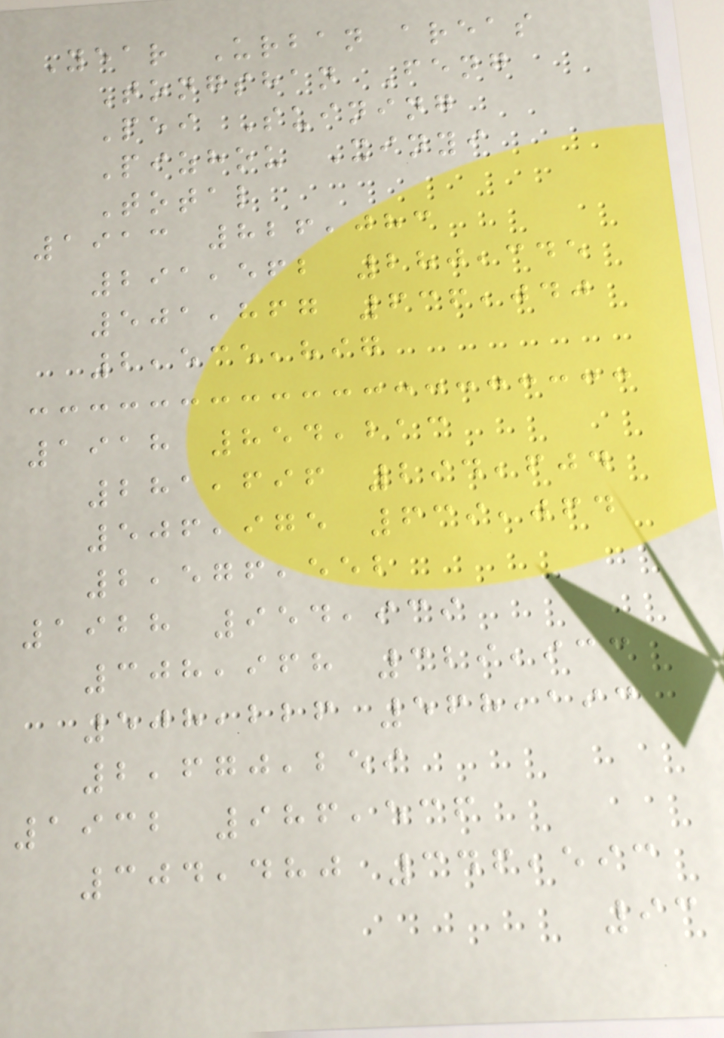Year Urban areas
Tongshan Feng
Pei Suining
Pizhou Xinyi
Total
1913 826,083
291,562 280,345
501,867 636,040
2,535,897
1918 854,213
281,696 294,604
506,975 639,064
2,576,552
1928 954,939
308,968 329,933
508,226 568,193
2,670,259
1932 986,536
304,480 346,593
93
